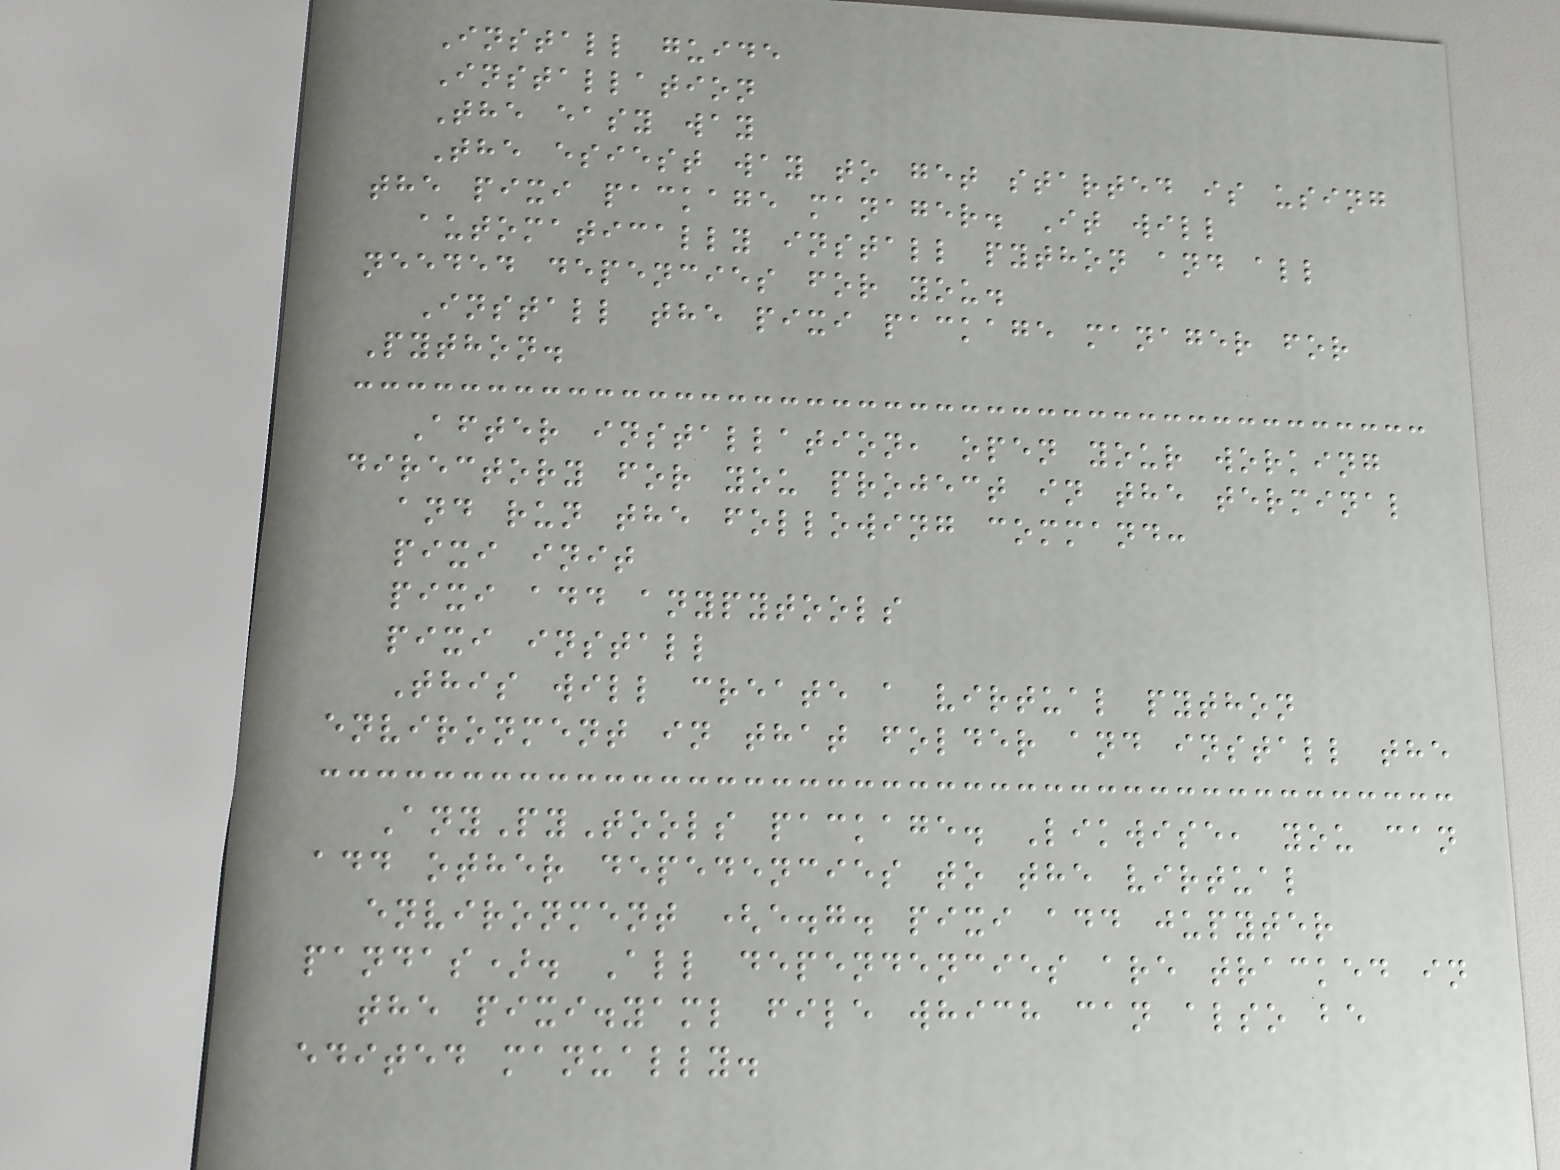Install guide
Installation
The easy way
The esiest way to get started is using
the pixi package manager. It will
automatically install python and all
needed depencies for you.
Install the pixi package manager for
Python.
After installation, open your working
directory for you project in the terminal
and run the following command:
pixi init
pixi add anypytools
pixi install
This will create a virtual python
environment in that folder and install the
AnyPyTools package. Likwise, you can
add other depedencies to the virtual
environment (e.g. pixi add jupyter
pandas). All dependencies are tracked in
the pixi.yaml file which can also be
edited manually.
